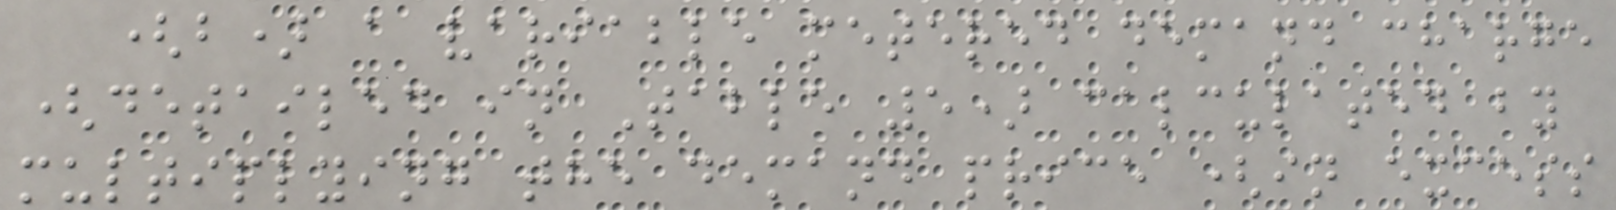(b) a variable metered demand charge
(detailed in Table 5) calculated by
multiplying the demand price (in excess
